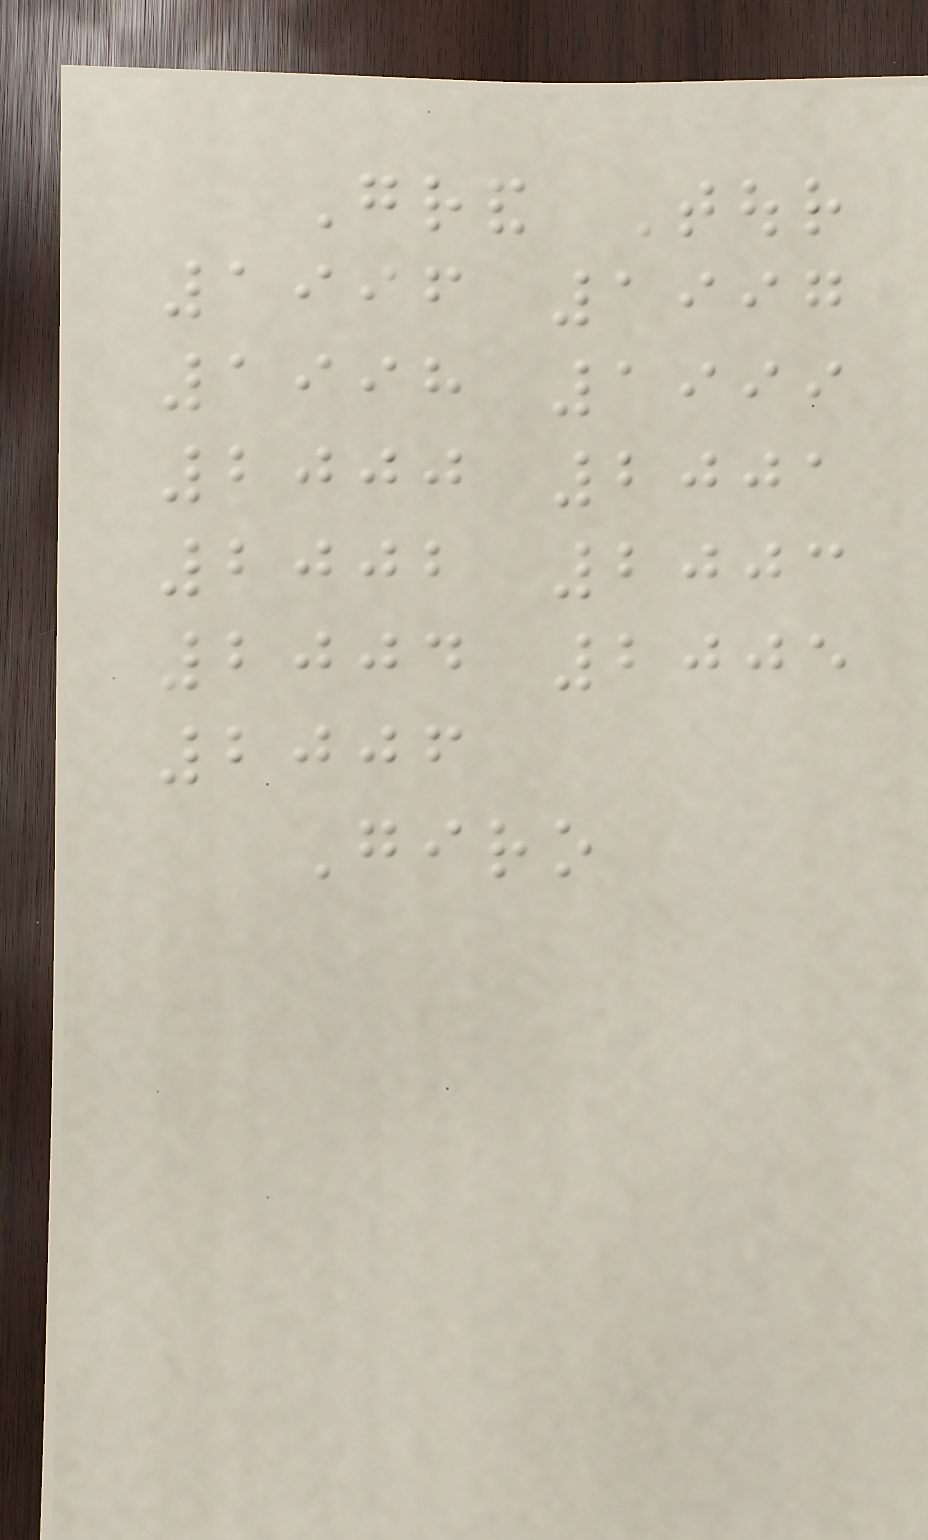Grand Tour
1996 1997
1998 1999
2000 2001
2002 2003
2004 2005
2006
Giro
